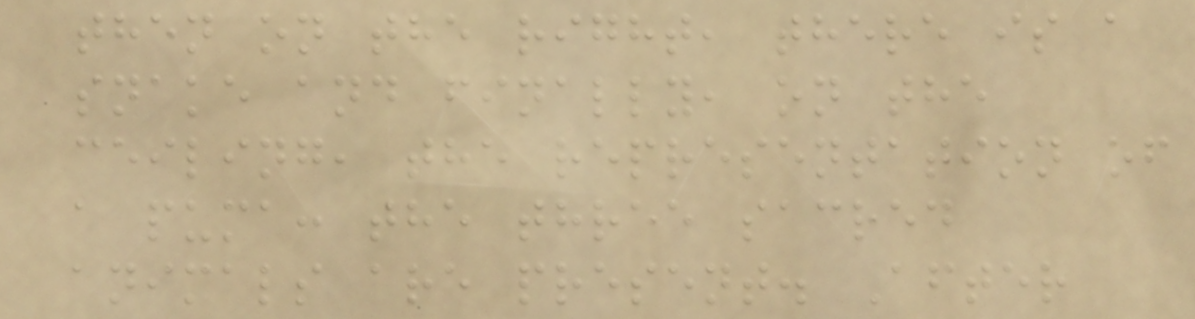then on the right, there is a
snake and finally, on the
ceiling, the representation of
a puma: the three sacred
animals are present. After
